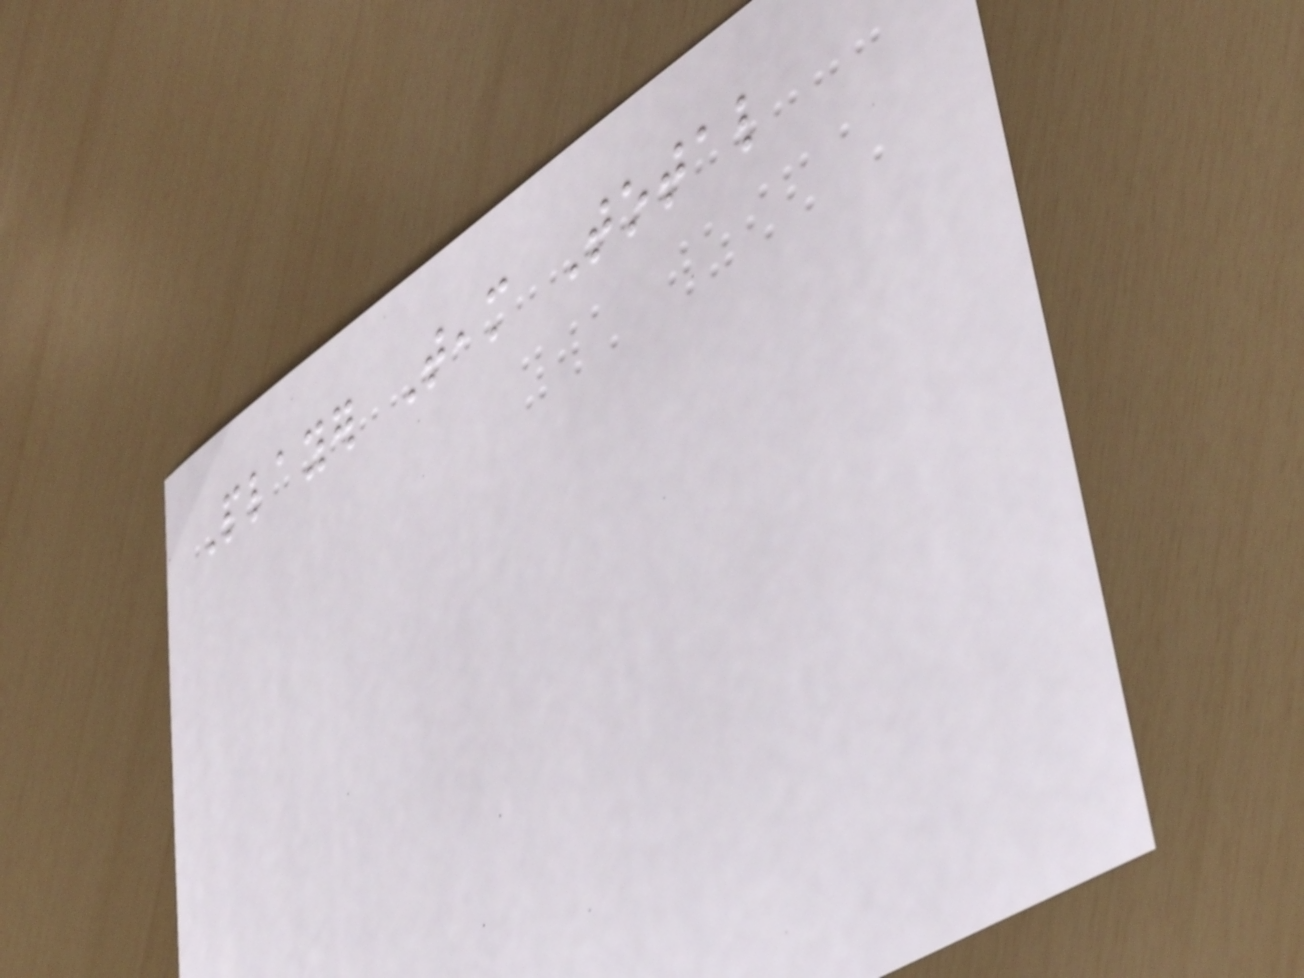Player Team Total
